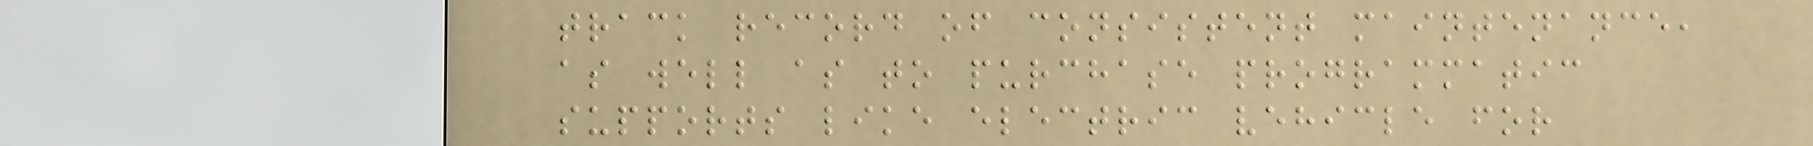track record of consistent maintenance,
as well as to purchase programmatic
supports like electric vehicle for
